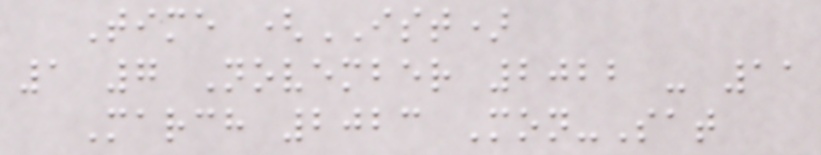Time (IST)
1 7 November 2022 - 11
March 2023 Mon-Sat
